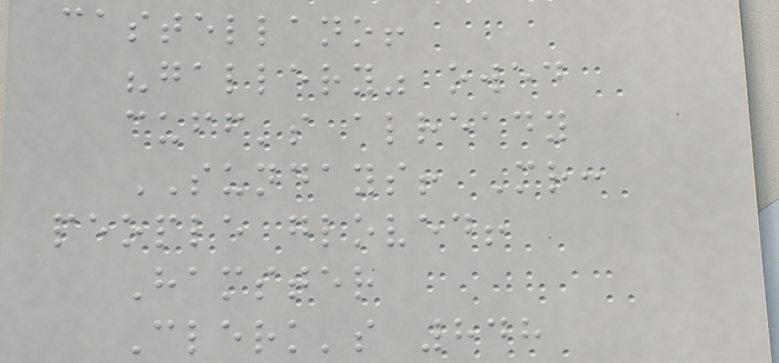castellano!
"gallery" owed
cuff's already
SUNDAYS! Mr:
people gloved!
Hamster
Clerk's 848
